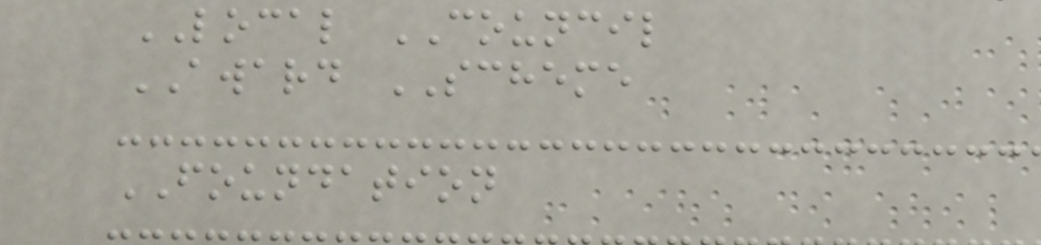LOCAL COUNCIL
AWARD SCHEME
FOUNDATION
